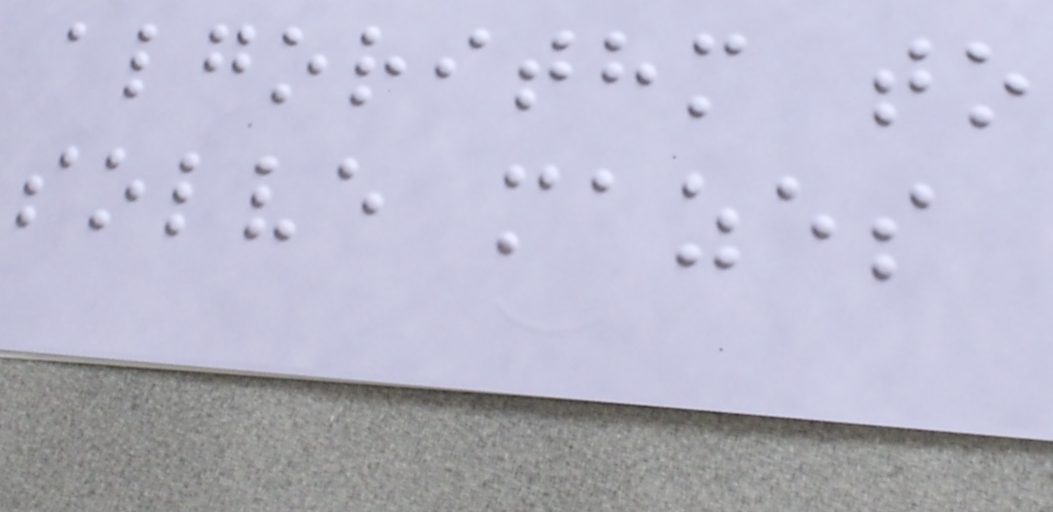algorithm to
solve mazes
